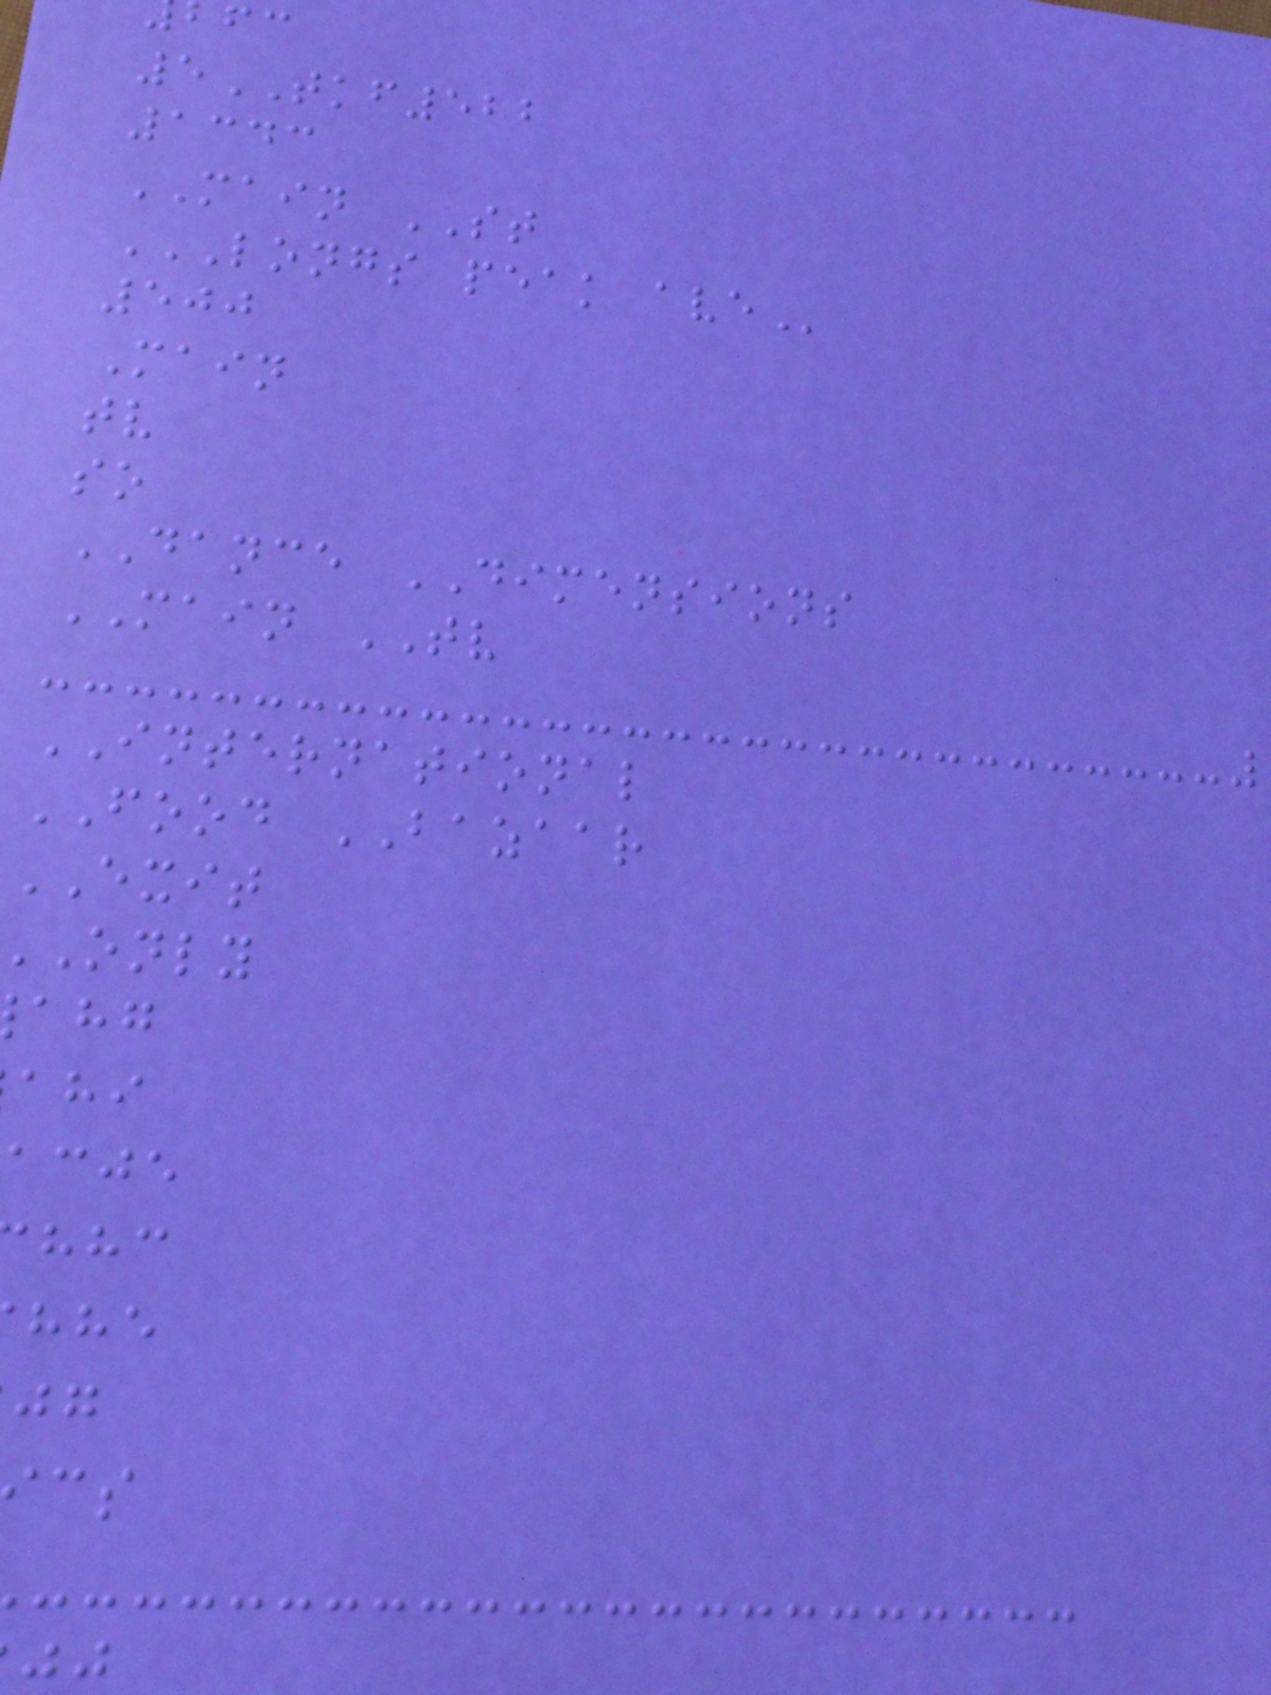5TKF522
1343
MAIN ST
LONGS PEAK AVE
500
Main
tv
so
DANCE DIMENSIONS
MAIN TV
INTERNATIONAL
FOOD BAZAAR
EXIT
only
acje
